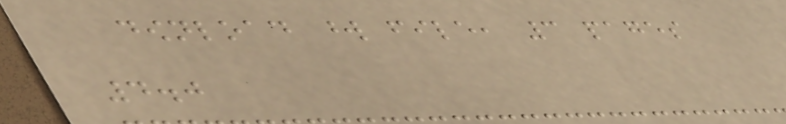download word file, 3 pages
4.0
